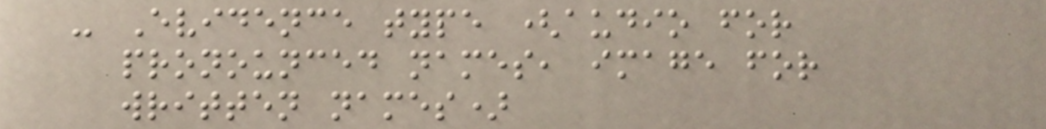- Evidence type (audio for
pronounced names, image for
written names)
